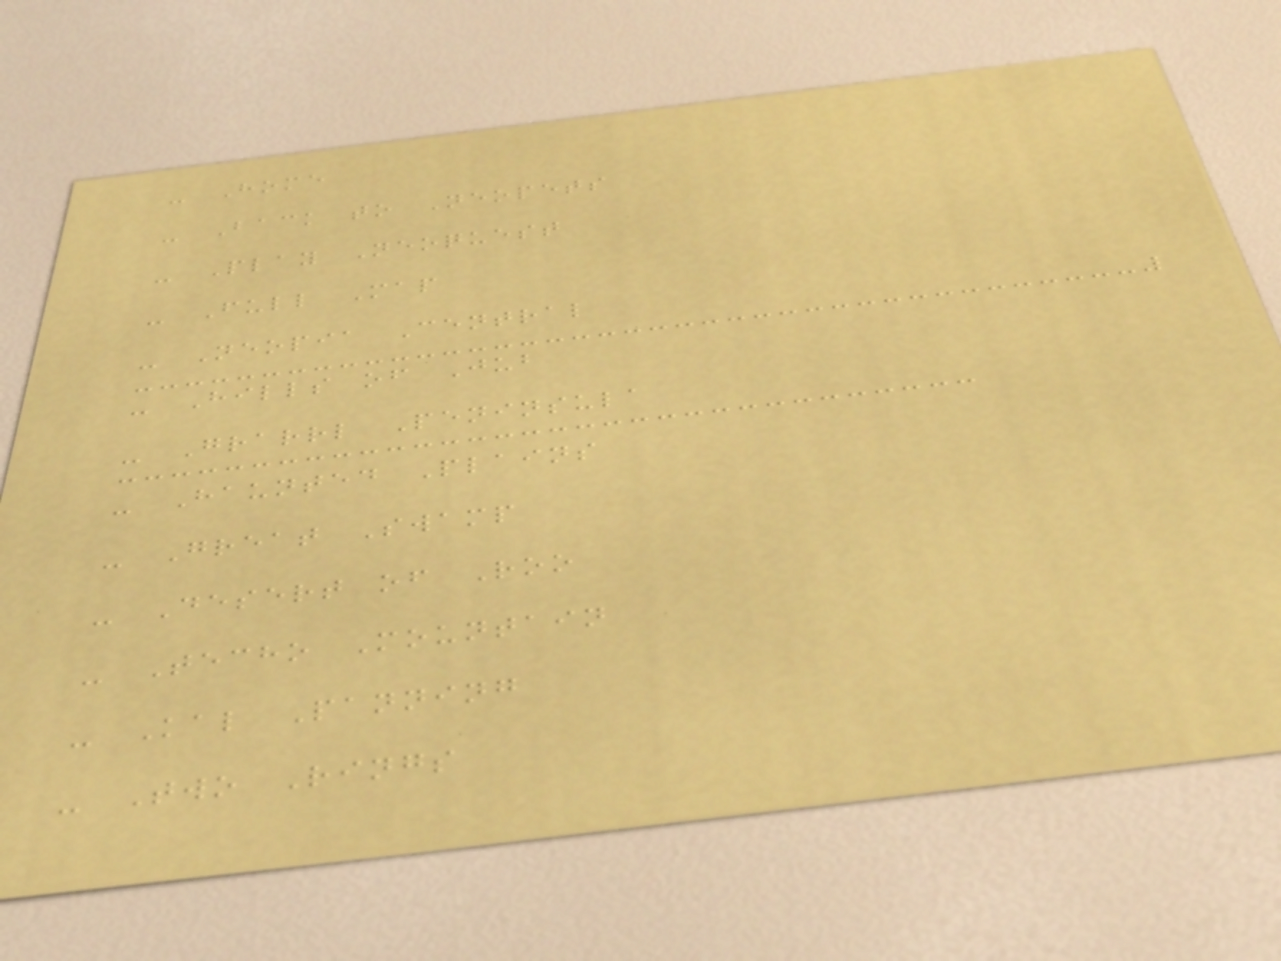- Home
- Back to Neopets
- Play Neoquest
- Full Map
- Neopia Central
- Hills of Jub
- Grarrl Peninsula
- Haunted Plains
- Great Swamp
- Desert of Roo
- Techo Mountain
- Kal Panning
- Two Rings
